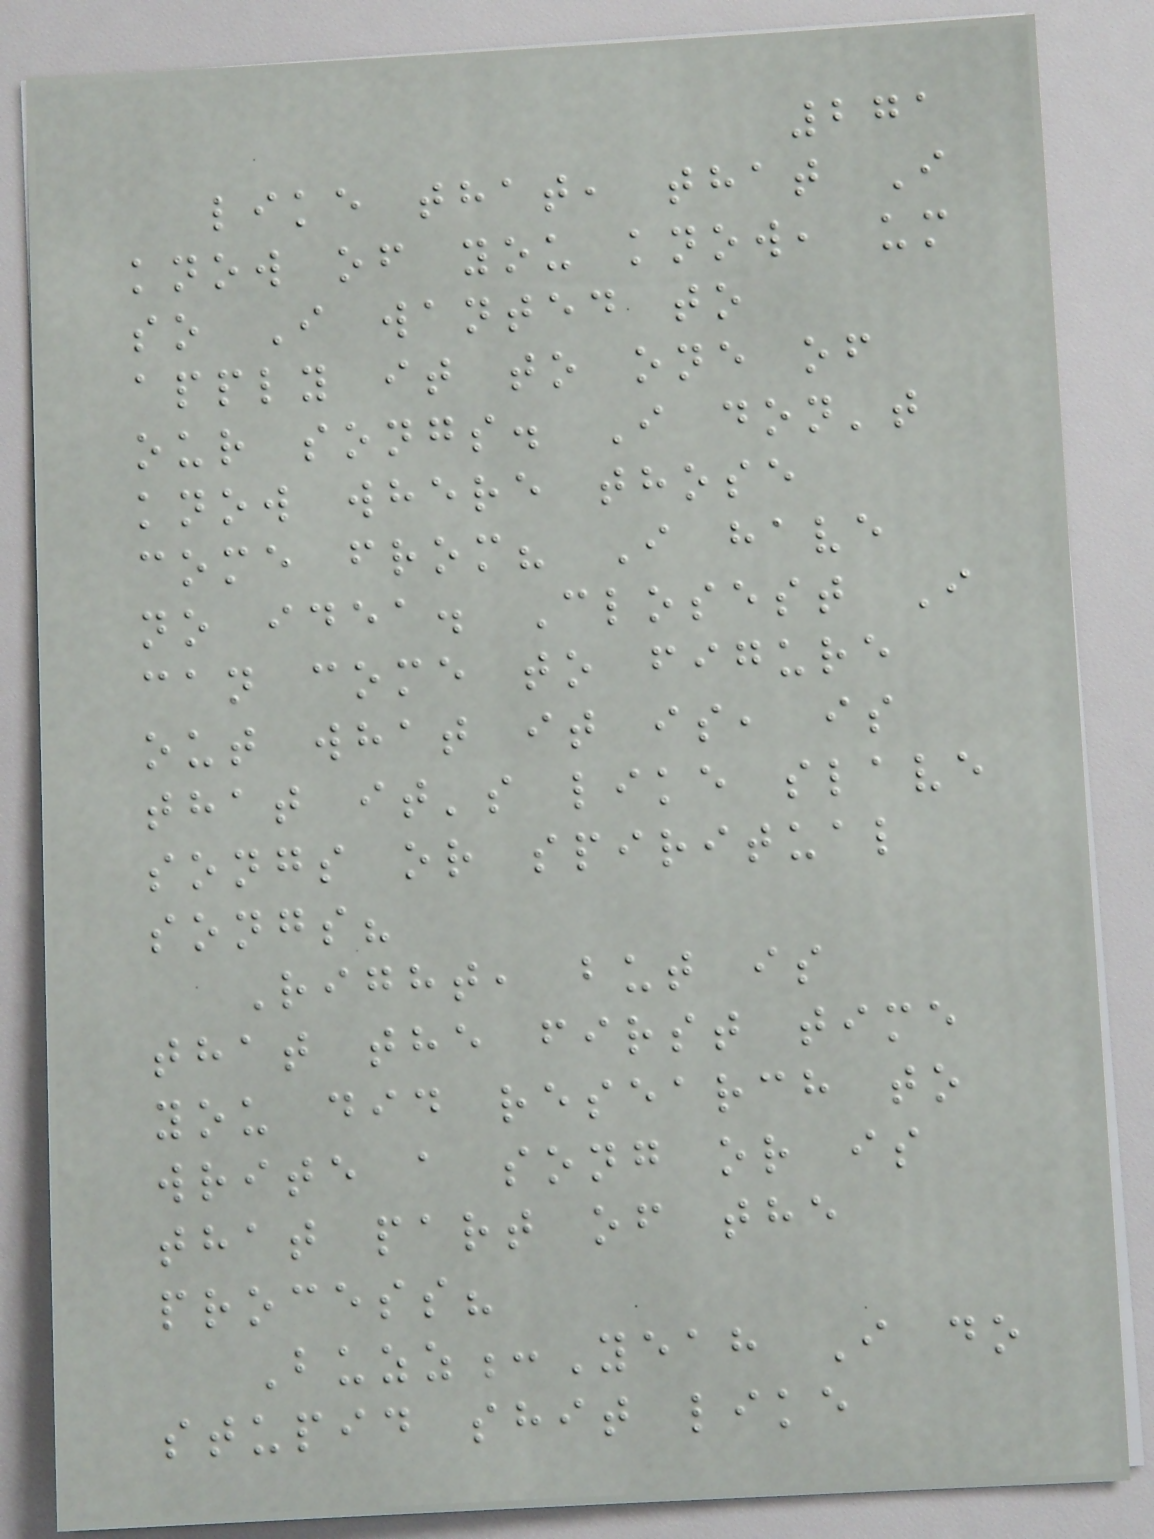271
like that, that I
know of you know, um
so I wanted to
apply it to one of
our songs. I don't
know where those
come from? I have
no idea. Closest I
can come to figure
out what it is, is
that it's like slave
songs or spiritual
songs?
Right, but is
that the first time
you did research to
write a song or is
that part of the
process?
Buzz:Yeah I do
stupid shit like
